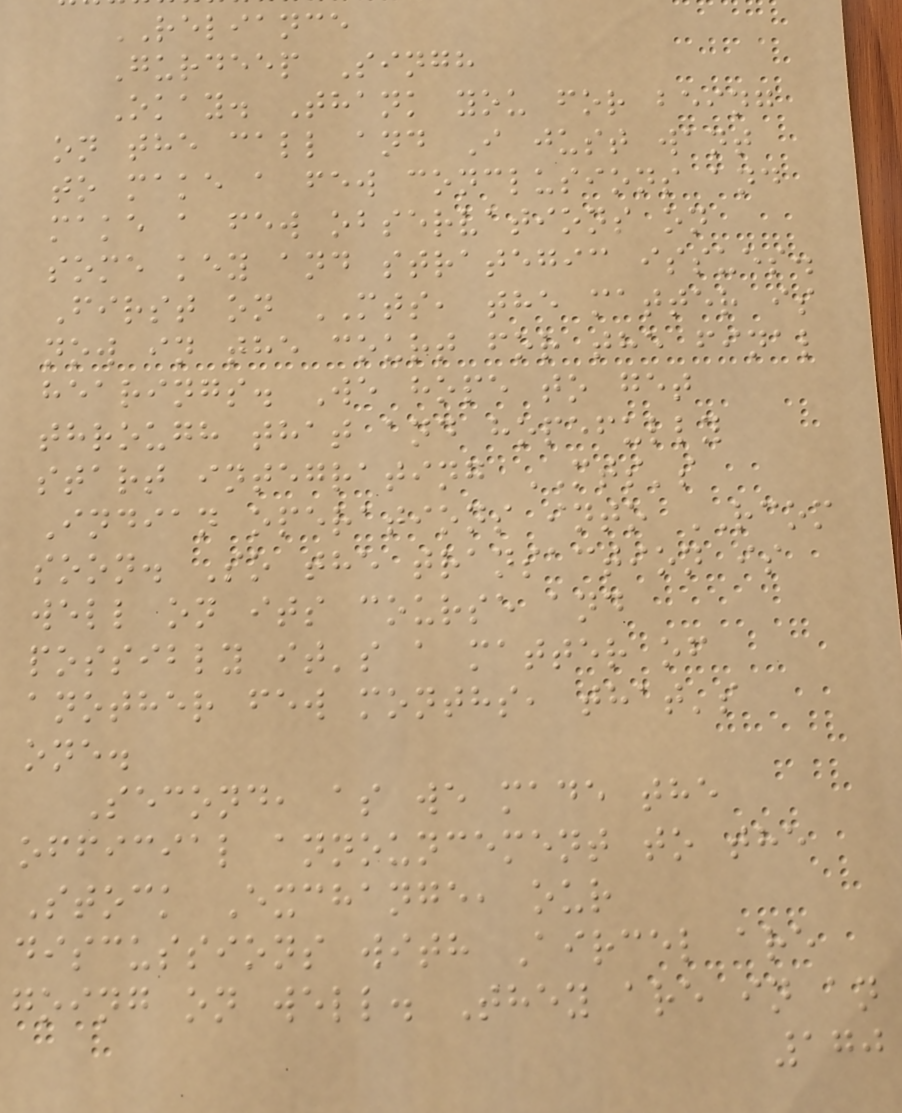RELIANCE
Gurdeep Singh
Okay. Thank you for being
on the call and I just want
to make a few conclusions and
make a few observations on
some key and strategic issues.
First on MTS, the matter is
now in the court for the final
hearings. We hope to get
through that and hopefully
start integrating MTS's
Indian operations into RCOM
soon. So the transaction is
well on its course and
possibly it's a matter of
another few months, that's
one.
Second, as we made the
official announcement to the
Stock Exchange, our
discussions with Aircel are
going on well. They are in an
170
